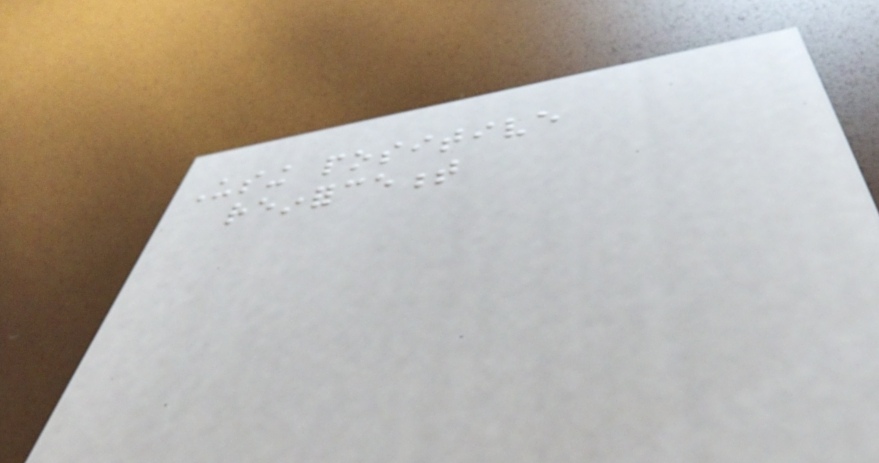Using positive
reinforcement
